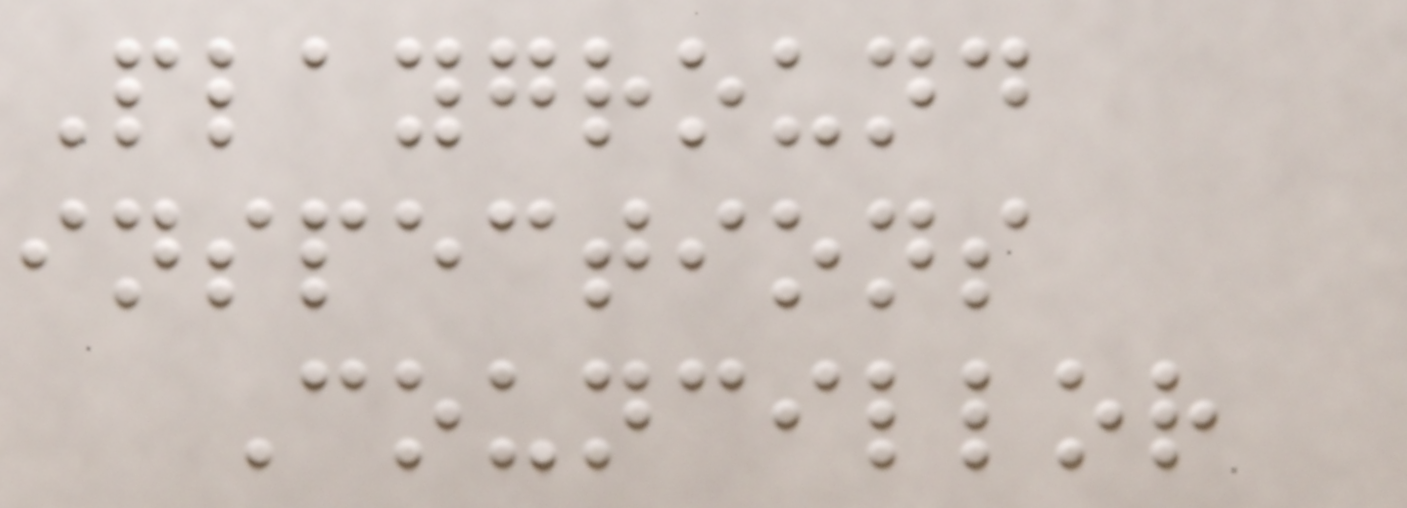Playground
inspections
Councillor
